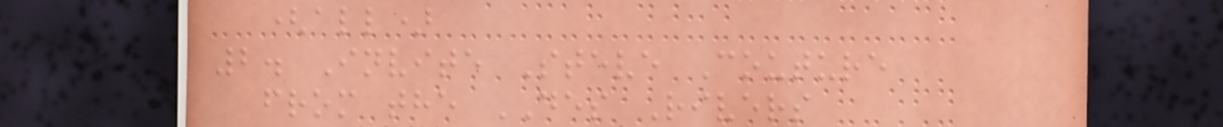(all)
2. Invite Steve Couture
from the DES Rivers
